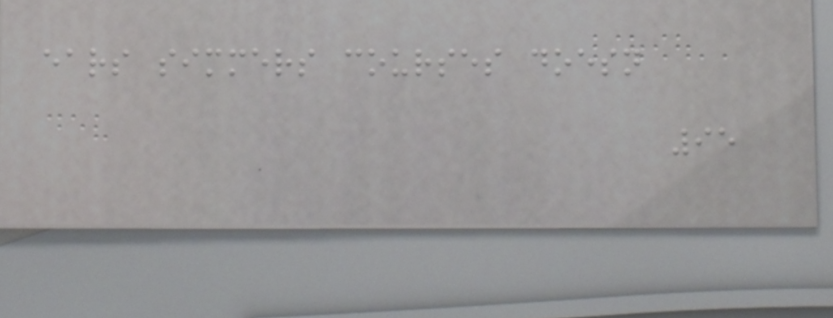ears simmers courses doesn
95
